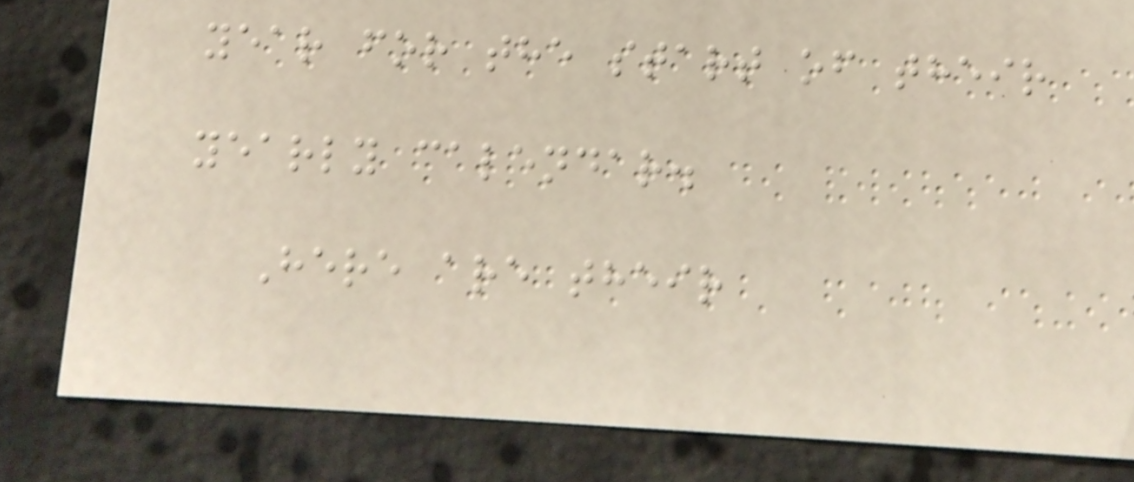year for the start of their
yearly calendar.
Here are their
